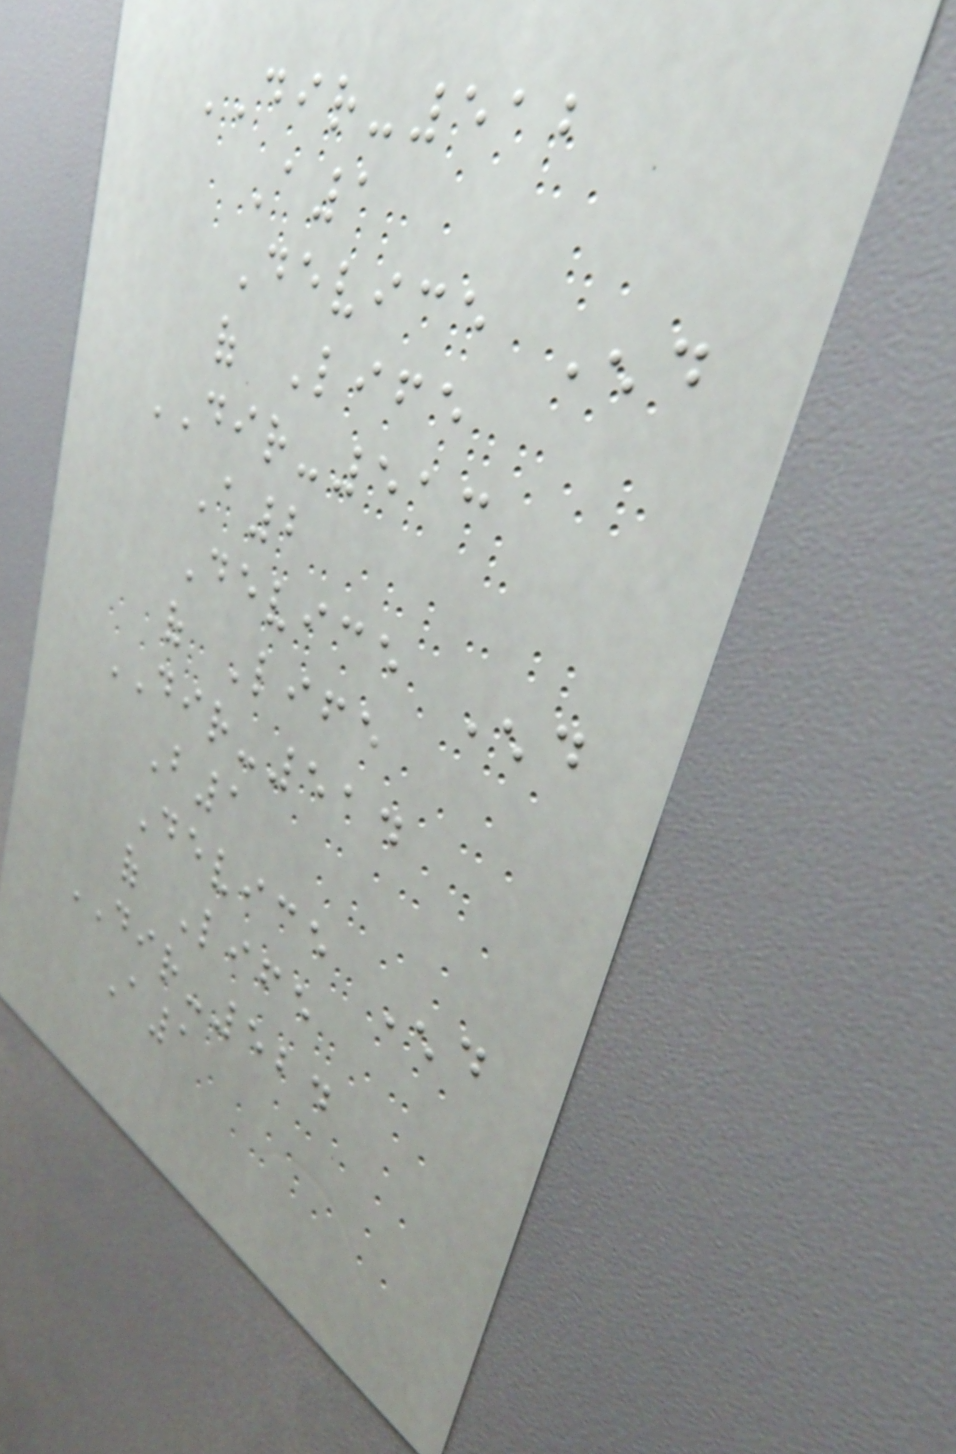DIR-512
A1
Device End
of Life
DIR-513
A2
Device End
of Life
DIR-514
B1
Device End
of Life
DIR-524
A1
